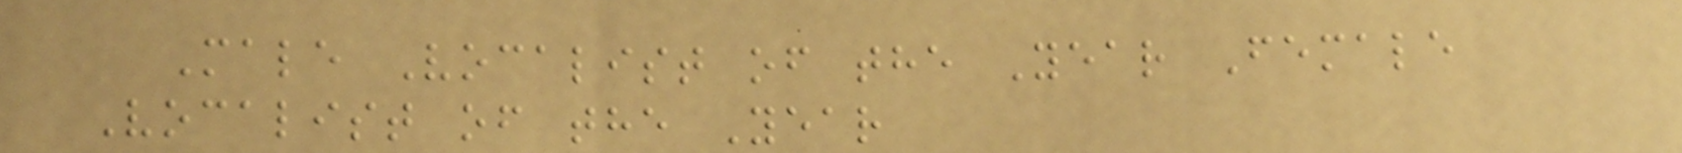Male Vocalist of the Year Female
Vocalist of the Year
